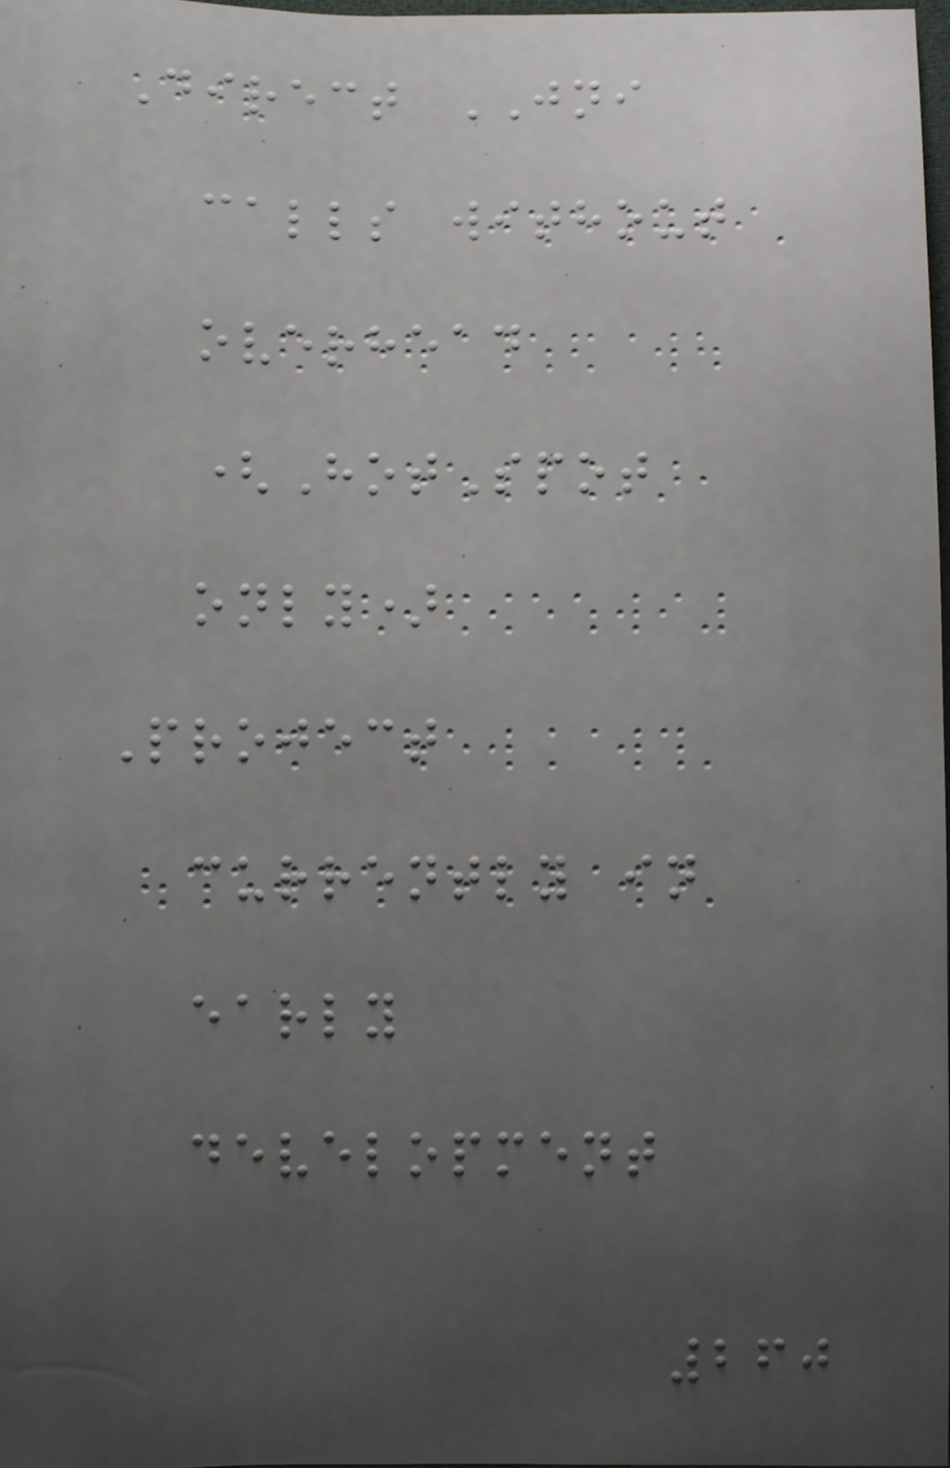Direct JNI
calls without
overhead
(HotSpot
only)
Project
currently in
early
development
260
